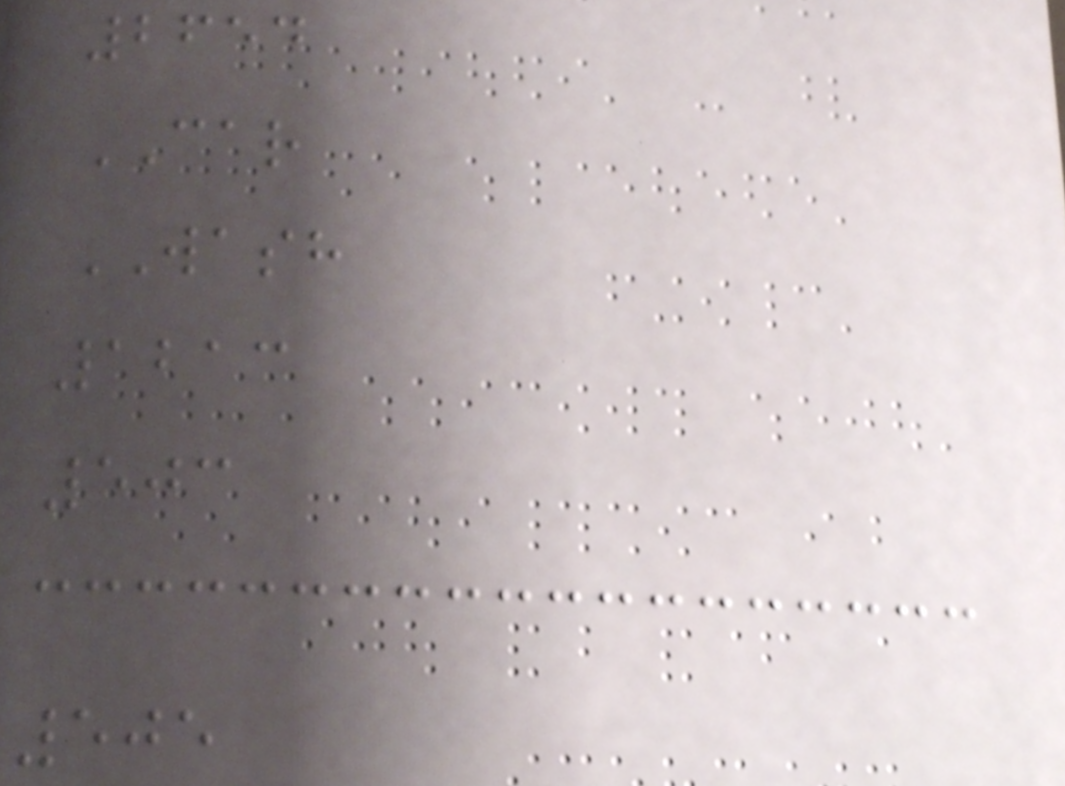2654
CAR
WASH
1213
503
505
